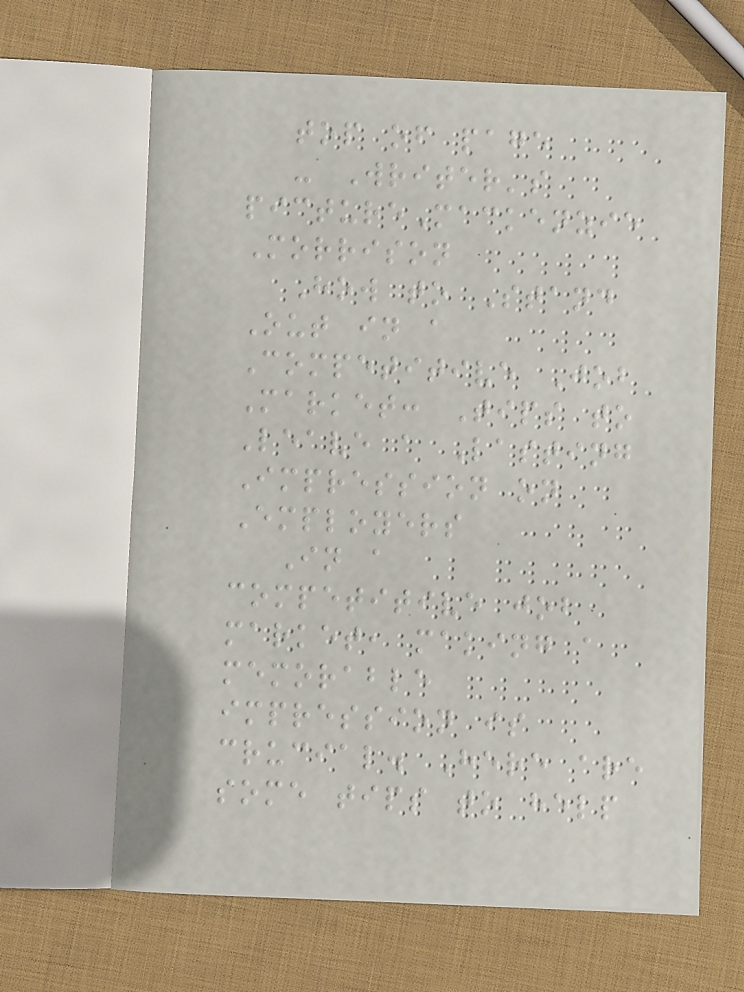top of page
- Writer's
pictureMackenzie
Morrison
How to Stand
Out in a
Competitive Job
Market: Tips to
Leave a Lasting
Impression on
Employers
In a
competitive job
market, making a
memorable
impression is
crucial. Here are
some tips to help
